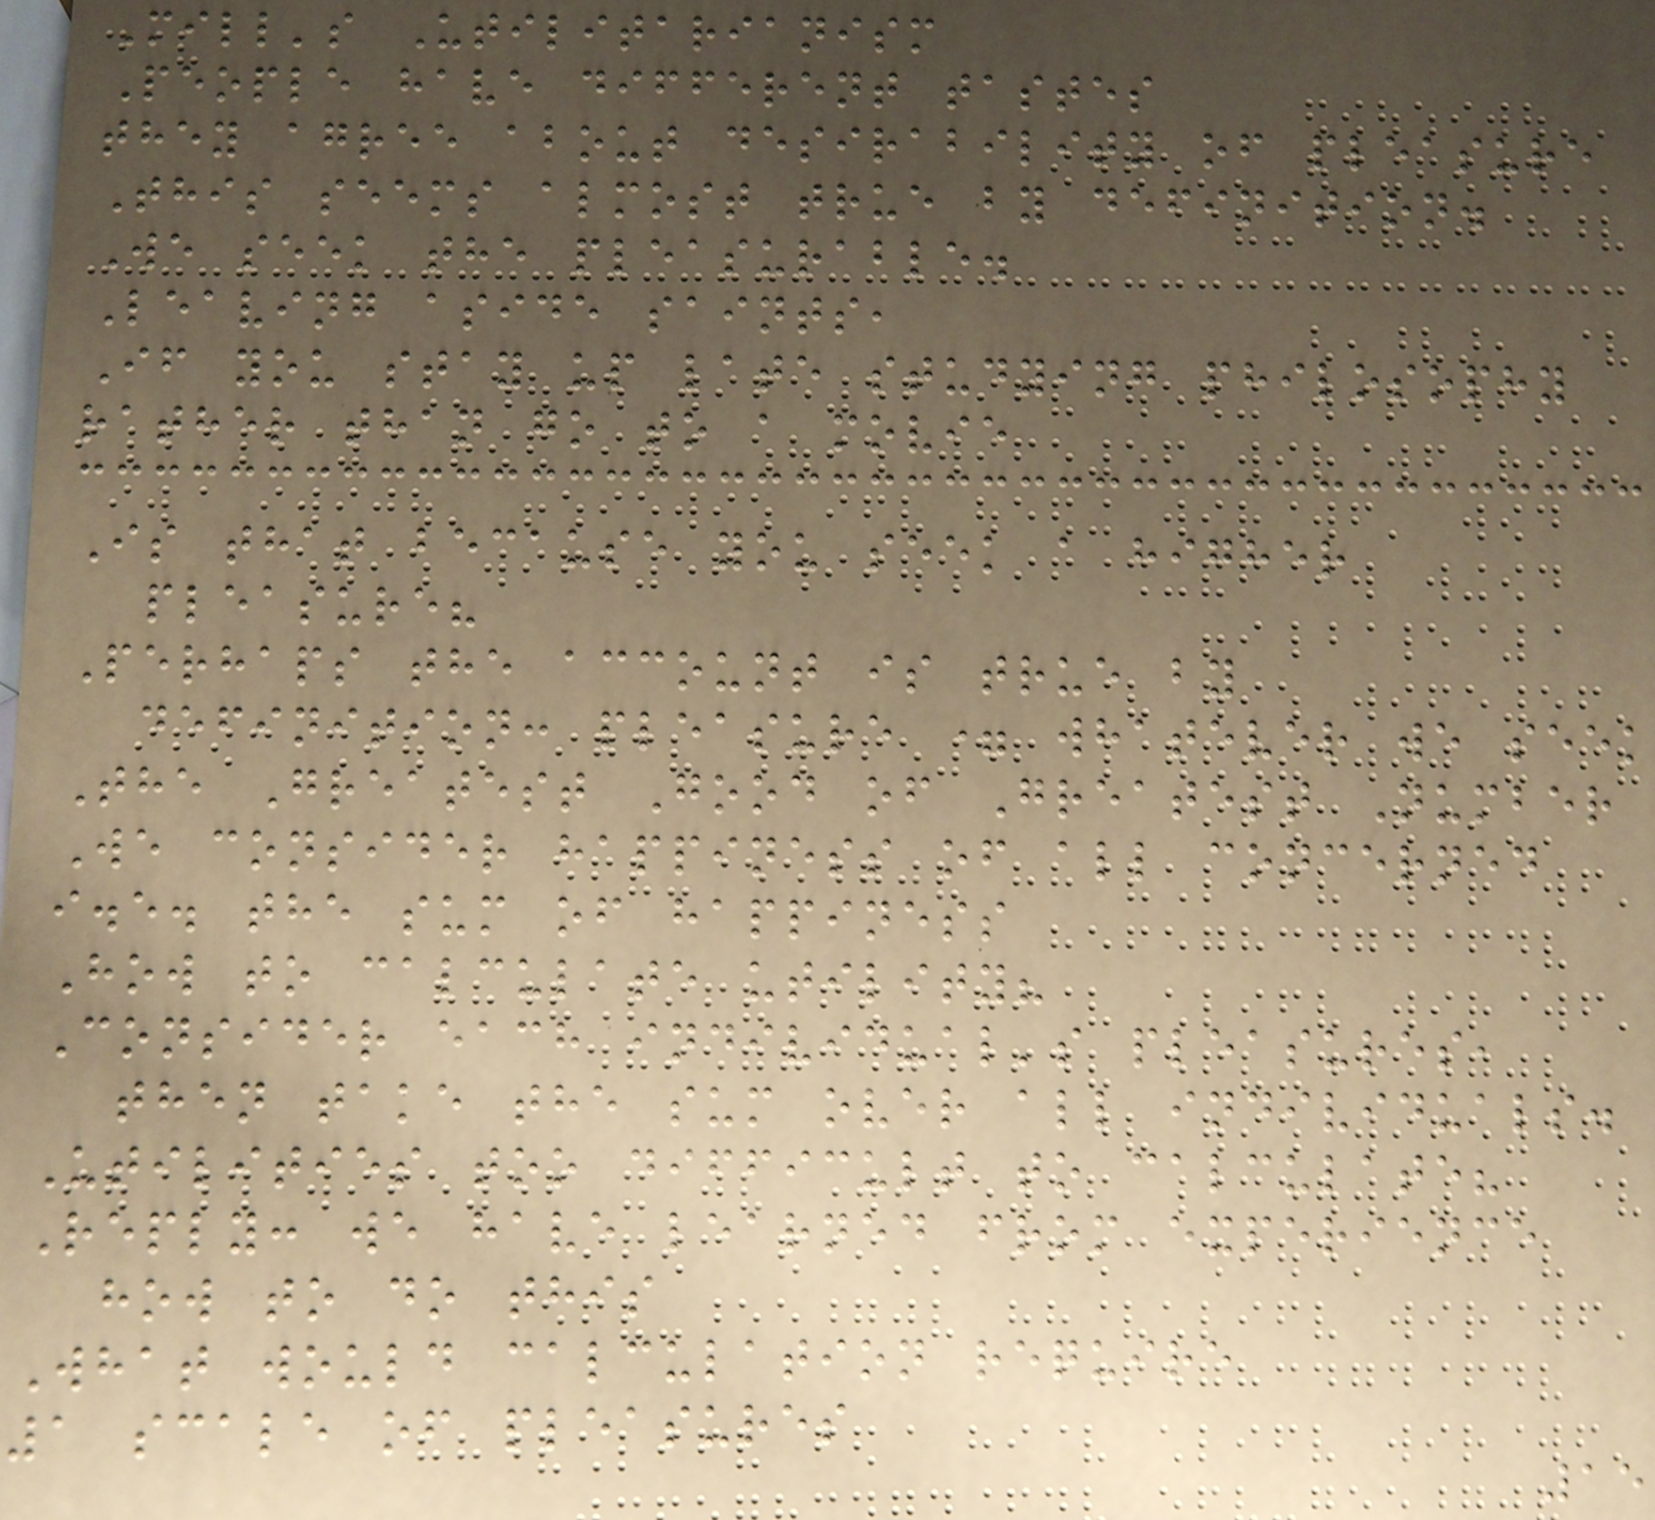Mill's Utilitarianism
People have different tastes
they agree about desirability of pleasure
This seems almost true by definition.
We seek the pleasurable.
Leaving aside saints,
If you stay up late studying philosophy
rather than go to a movie
Is that because you seek a higher
pleasure?
Perhaps the account is true by
definition: pleasure = whatever we seek
The Greatest Good of Greatest Number
We consider happiness of all concerned
i.e. the sum of happiness
How to calculate utility?
Consider each individual's pleasures,
then take the sum over all individuals.
Utilities too difficult to calculate?
Reply: we have learned from experience
how to do this
What would calculation require
1 scale of pleasures
15
